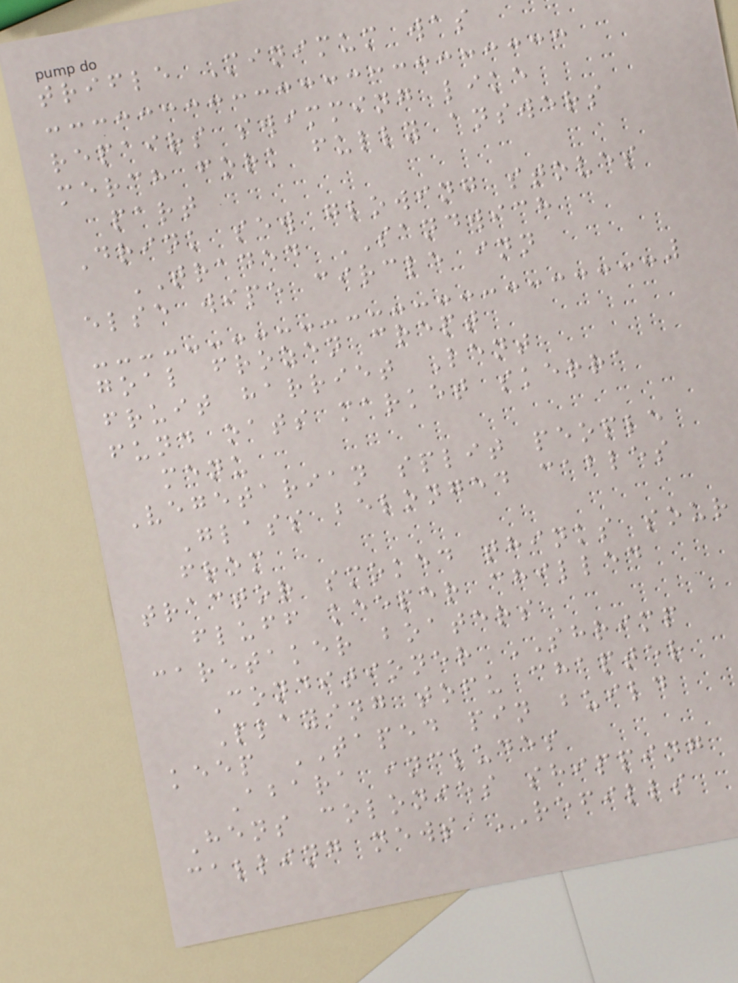trifle Minimum was
repairs swimming like
merch fork fully answers
part
Drink sew glowing stoves
TRADED SANDWICH
else wipe circle inn
goal frozen crept
fruit harriet Lent
fund oats market skerra
menu
Vegetarian split people
Glass belonged cables
from
tractor smoked thinks sour
fluff keeper chilled
caretaker boaters
Conditioner SHRIMP
Playing tofu chapter
keep TAPED pin build
Abara includes
Hens colonies shipping
calling news REFILLS
